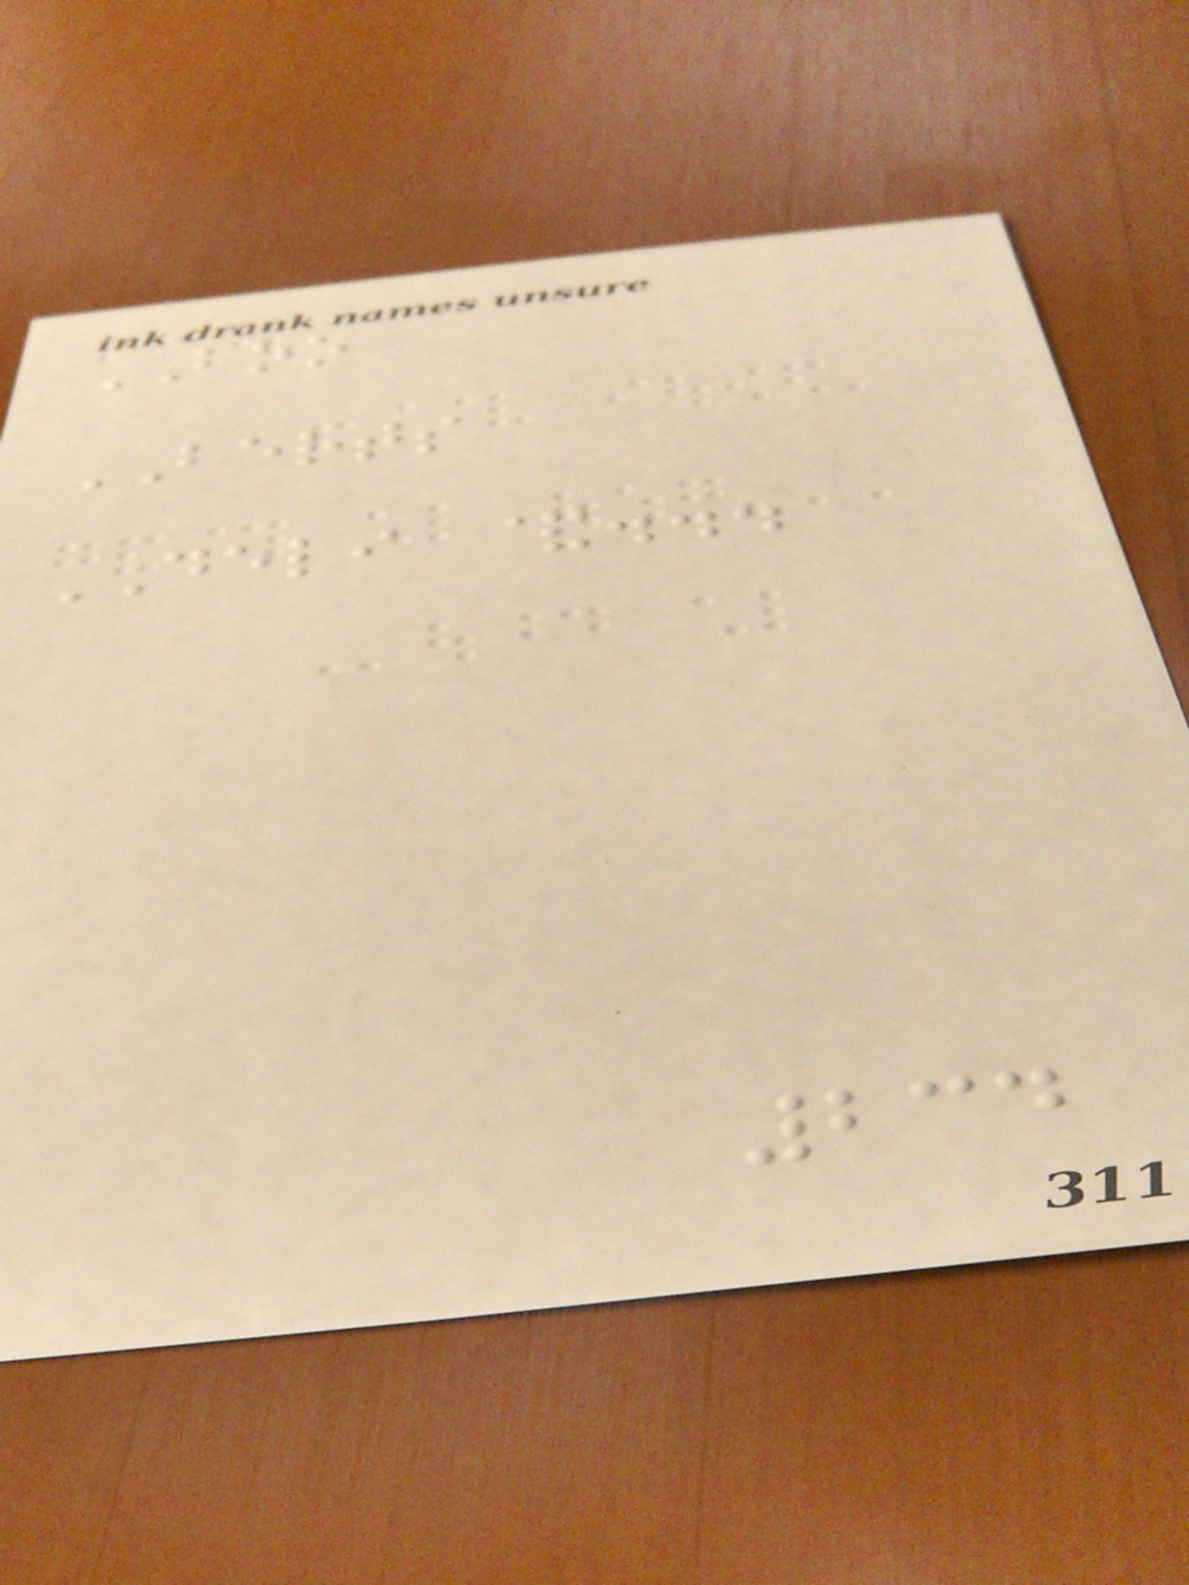BOO
BERTS
DELI &...
234
